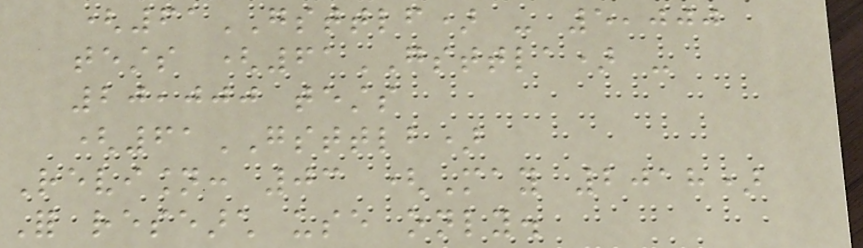(61GSTTLF) - 5,000
tests (61GSTTLA) -
20,000 tests
(61GSTTLB)
Revision: 03 (May 2018)
For research use only.
